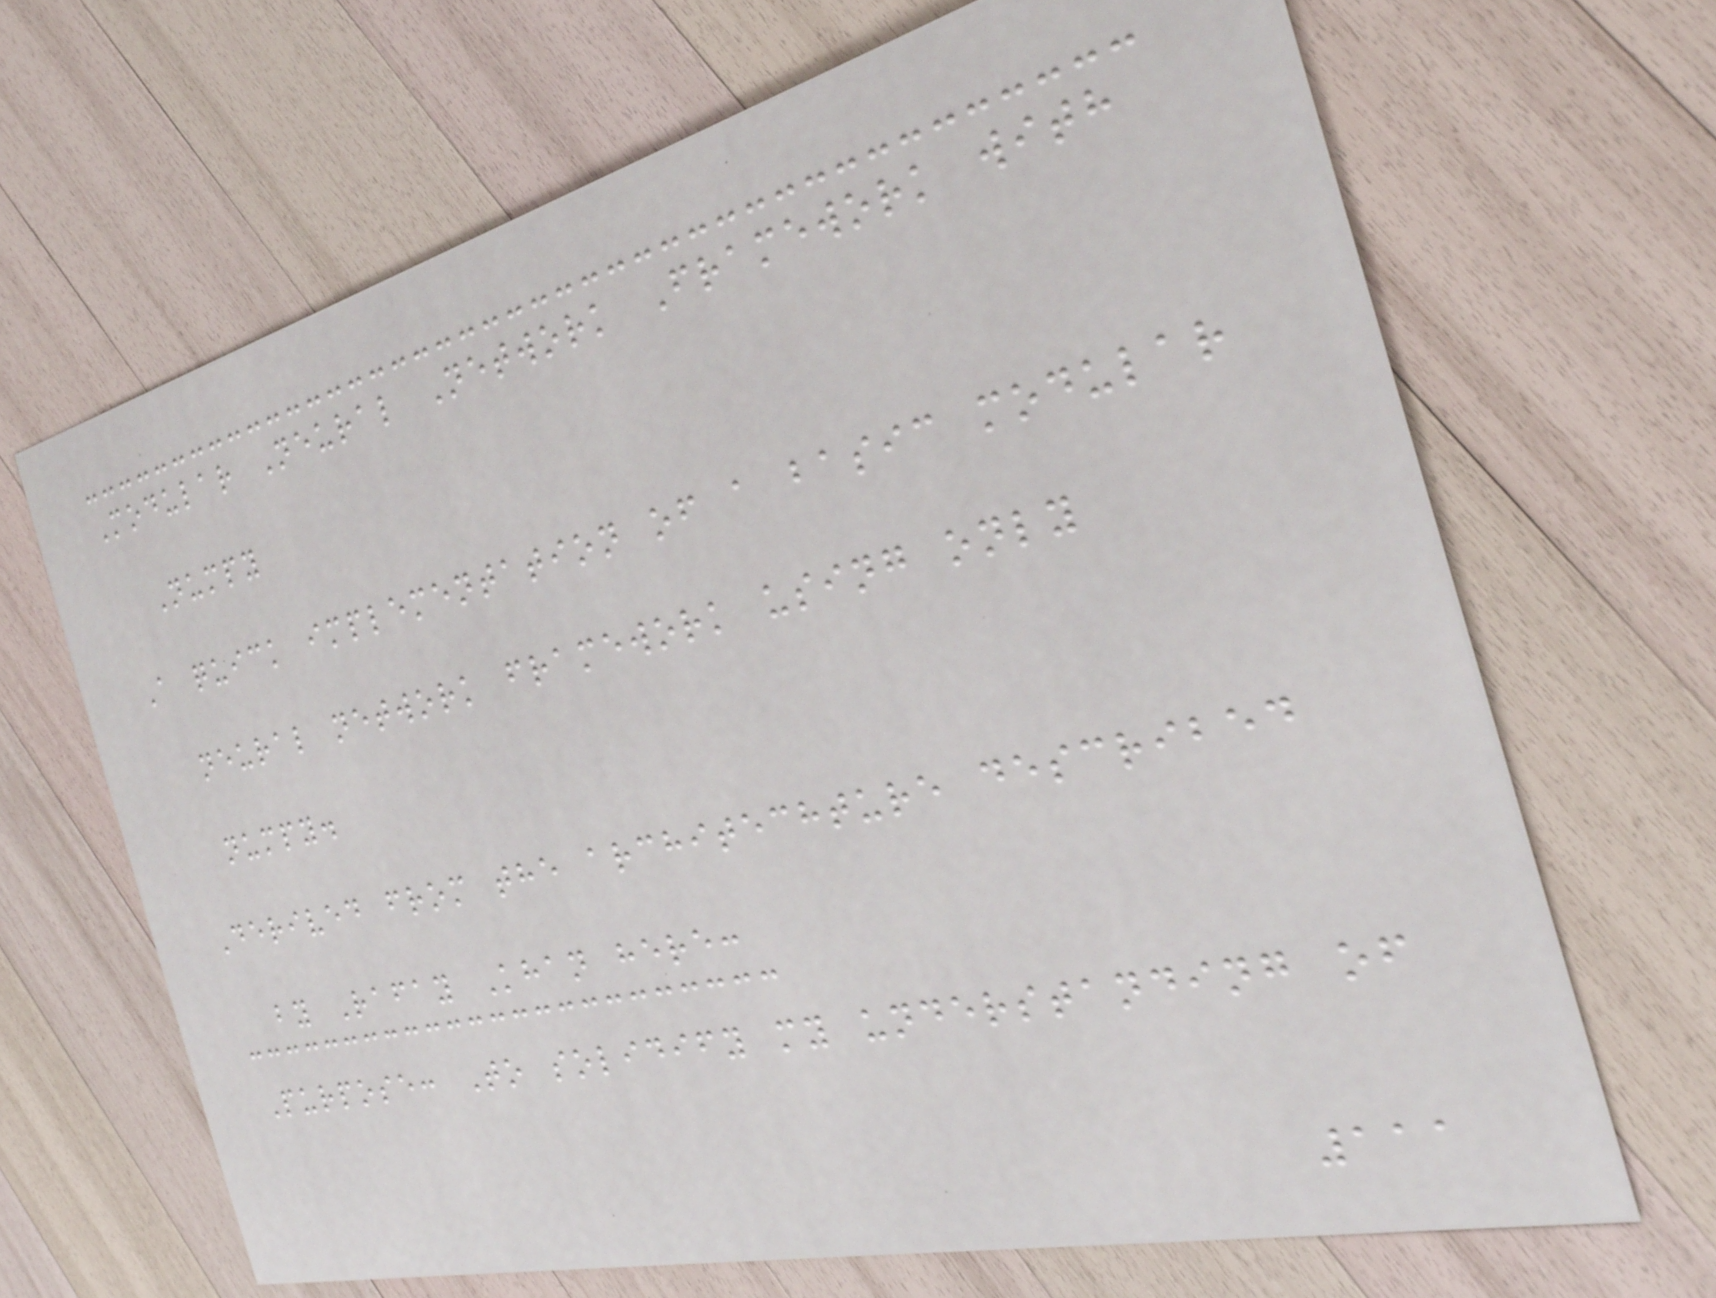Modular Neural Network Framework with
Numpy
A quick implementation of a basic modular
neural network framework using only
numpy.
Derived from the architechture described
by Rafay Khan here:
Purpose: To solidify my understanding of
111
